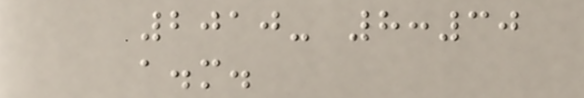2010- 8:30
a.m.
